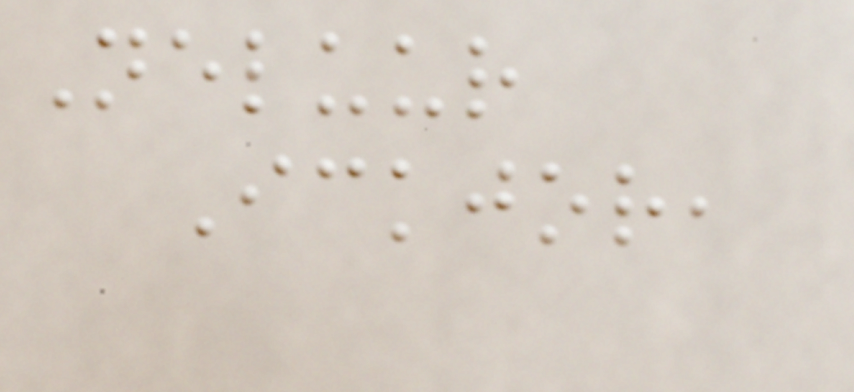Neluur
Ickjor,
